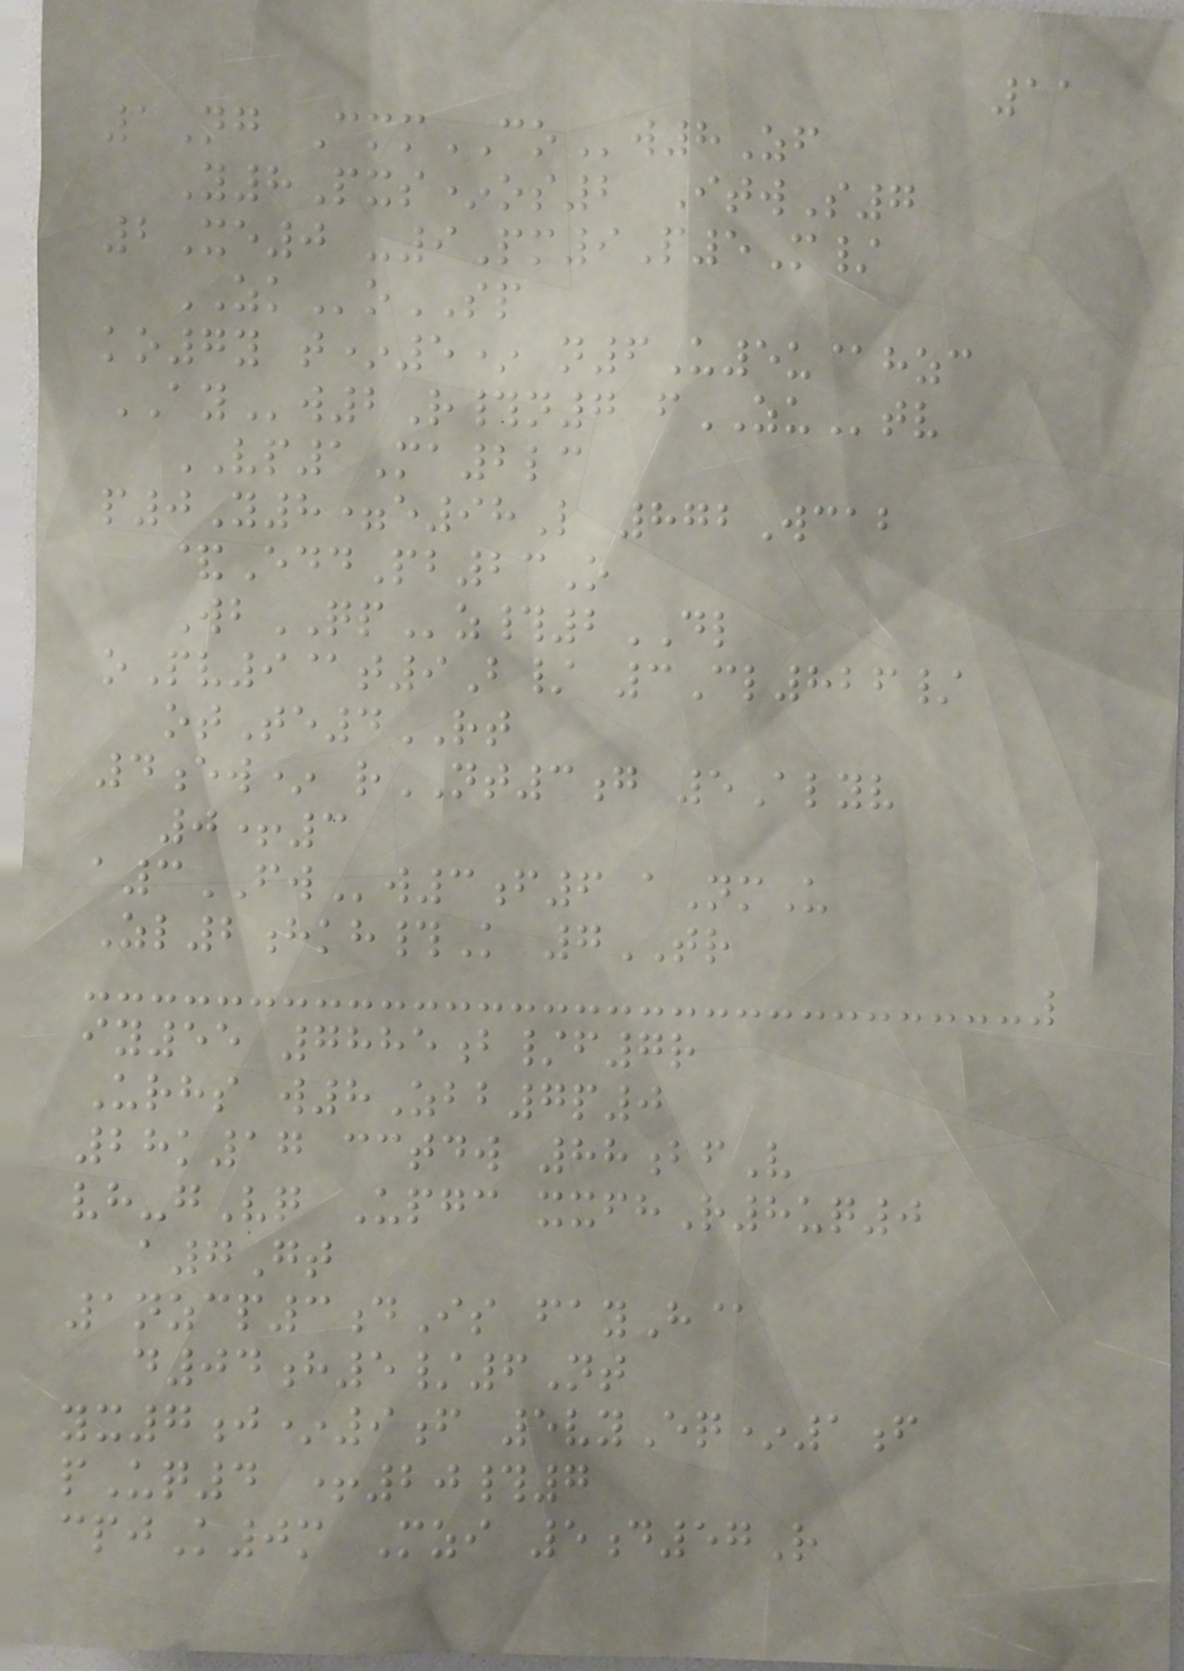11
1Ng CmmCOw8Zf
Y8Pxs*os2 ItwS7
2Xe0 -9Pm9P5M/
ZKoSP
ko7y t*5* n6U5u@hzc
AYw2R#n7 fZUtv
VP1Ma2lc
p0Y8=e98L 872Wcab
&EddPb23O
WbQPz#2DL
oPv9@t9B/ 3Cl826/
otTe4RT
4ew* rNT3g 5Alyv
0+3
a3FWw3f6 aNmU
Zl2hkh#K 7TR
iy55 7885b/f7r
Urhs w8Zbb7p0
28k17 cctdw 88bfV
vh-gVq Upgc xxfhR8uq0
a7Gt
1nzcp3dIs fayH@
d04h5/6Nt
yx7j*9f 5vyEq*1f
pUq4 +20#7
cpjK0m Mzi 5d57R
